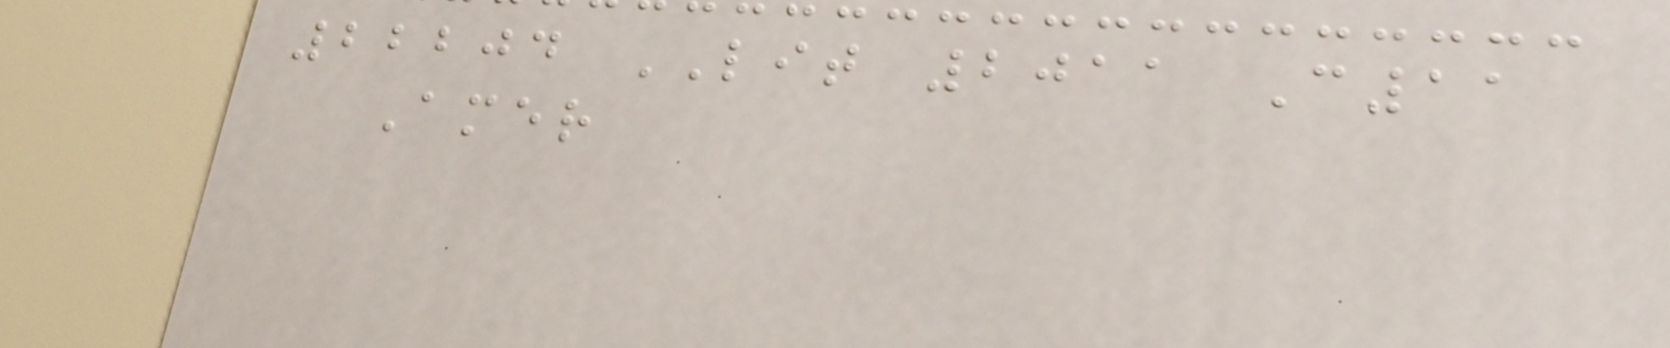22204 LIT 2011 C11
Amer
